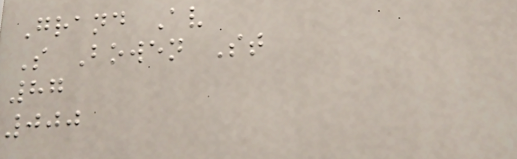Grand Av
S Bowen St
87
000
